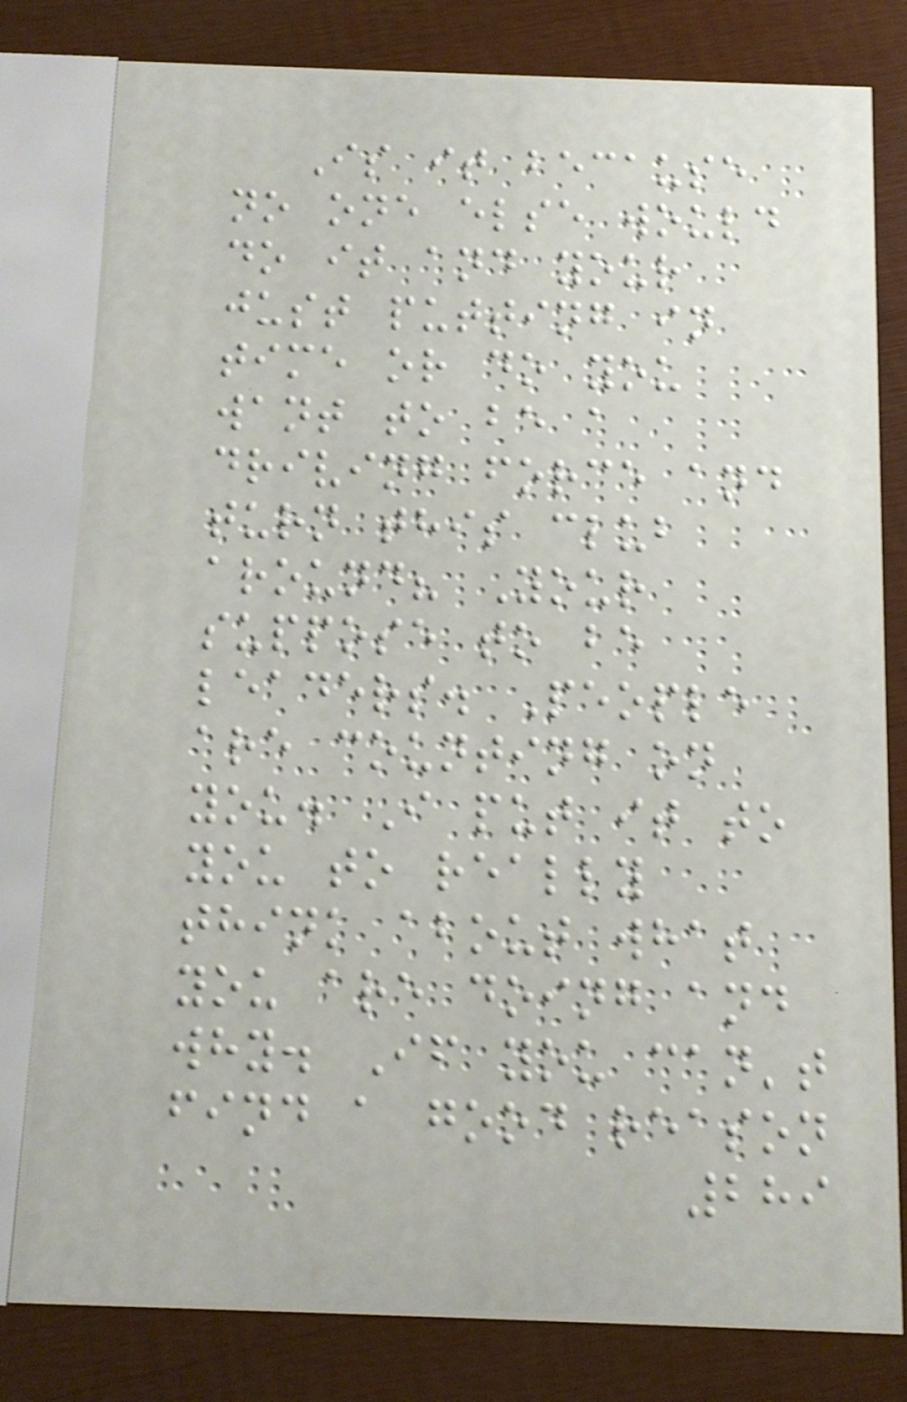Is it because
no one else would
do it and your
just putting in
time or do you
want to be a
driving force and
turn this club
around? Your
suppose to be
leaders. People
are counting on
you. I put it to
you to really
think about what
you are doing and
why. If you can't
find a good reason
289
